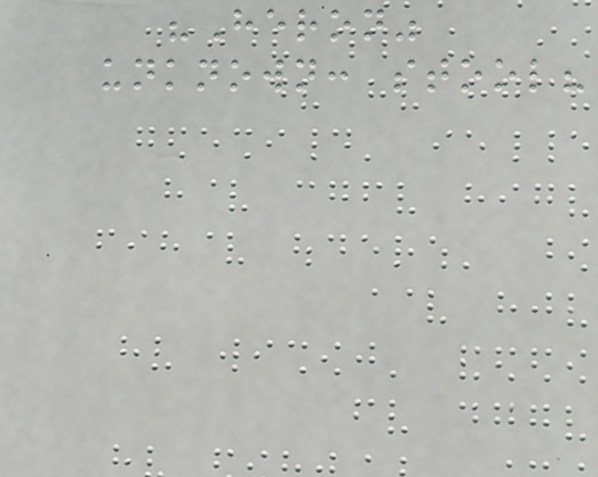"Heron"
unknown: stool?
